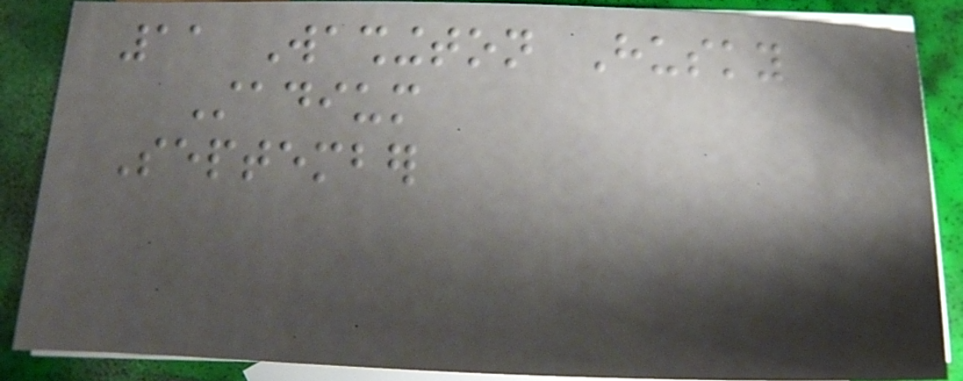11 Washington Husky
Stadium
September
